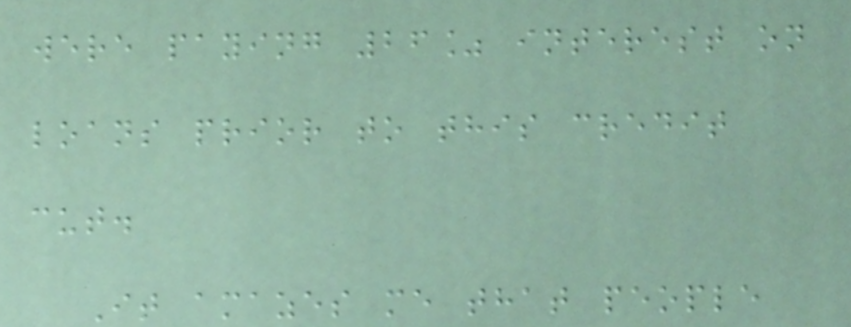were paying 26% interest on
loans prior to this credit
cut.
It amazes me that people
